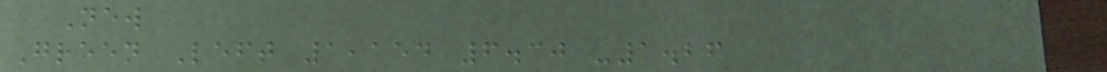New
Green Left 1,154 6.30 -1.26
